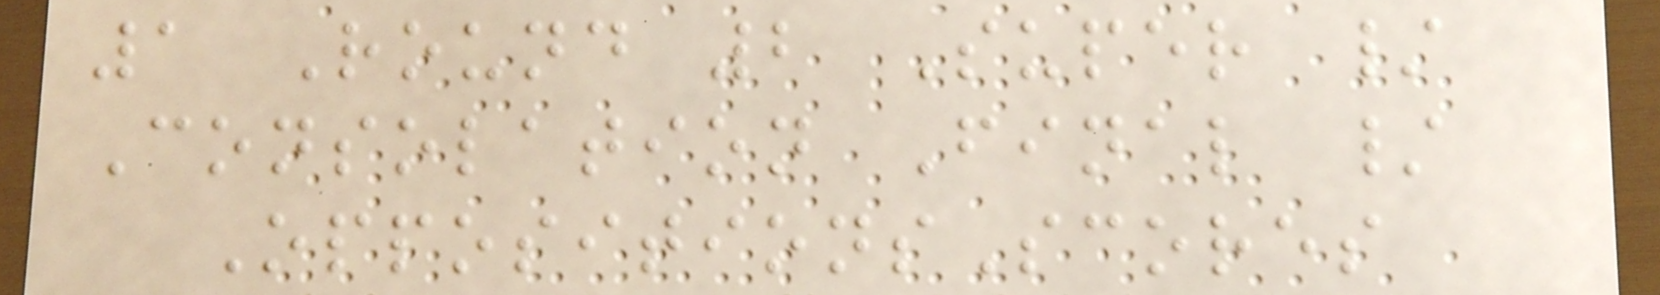1 Round 2 Super /
Consolation Final /
OppositionsScores
